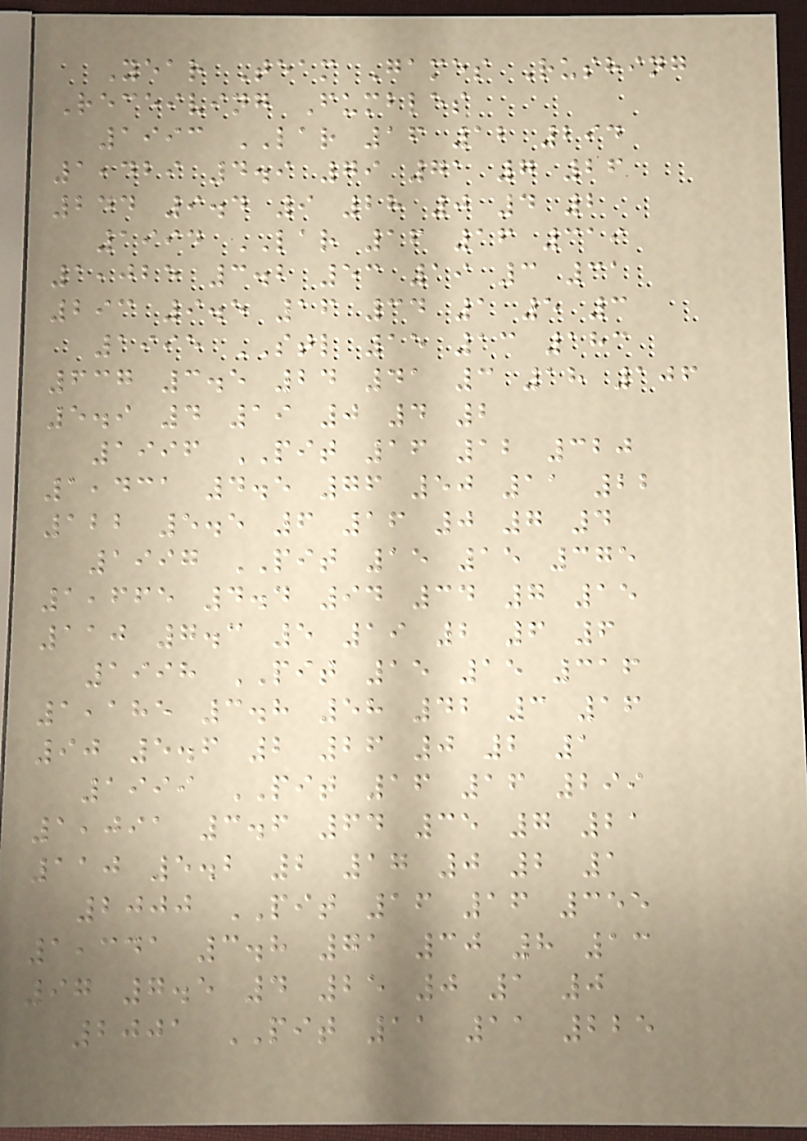Year Team Games Rushing
Receiving Fumbles
1993 LAR 16 12 294
1,429 4.9 79 71 7 26
244 9.4 9 28 0 4 2
1994 LAR 16 16 319
1,025 3.2 53 19 3 31
293 9.5 16 34 1 5 3
1995 STL 15 13 183
637 3.5 24 41 3 18 106
5.9 4 19 0 4 2
1996 PIT 16 12 320
1,431 4.5 76 50 11 22
122 5.5 6 16 0 7 4
1997 PIT 15 15 375
1,665 4.4 94 34 7 15
110 7.3 5 19 2 6 6
1998 PIT 15 15 316
1,185 3.8 58 42 3 16
90 5.6 2 26 0 2 1
1999 PIT 16 16 299
1,091 3.6 64 35 7 21
110 5.2 2 17 0 2 1
2000 PIT 16 16 355
1,341 3.8 71 30 8 13
97 7.5 4 25 0 1 0
2001 PIT 11 11 225
